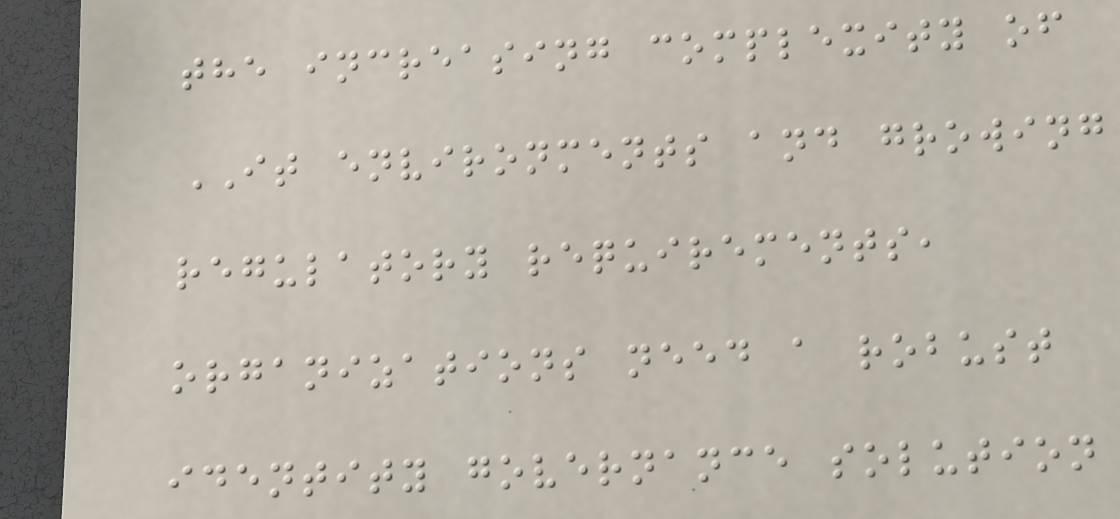the increasing complexity of
IT environments and growing
regulatory requirements,
organizations need a robust
identity governance solution
